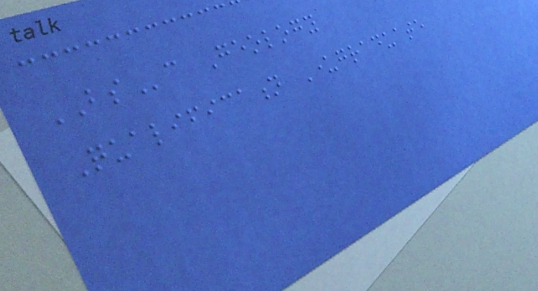BSc Geology
Qualification Undergraduate
